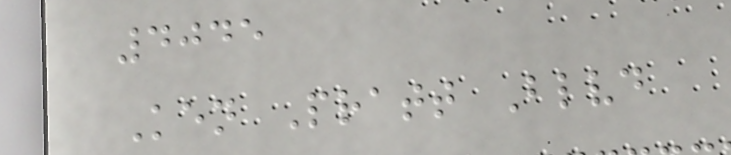4045
Ken Pratt Blvd
